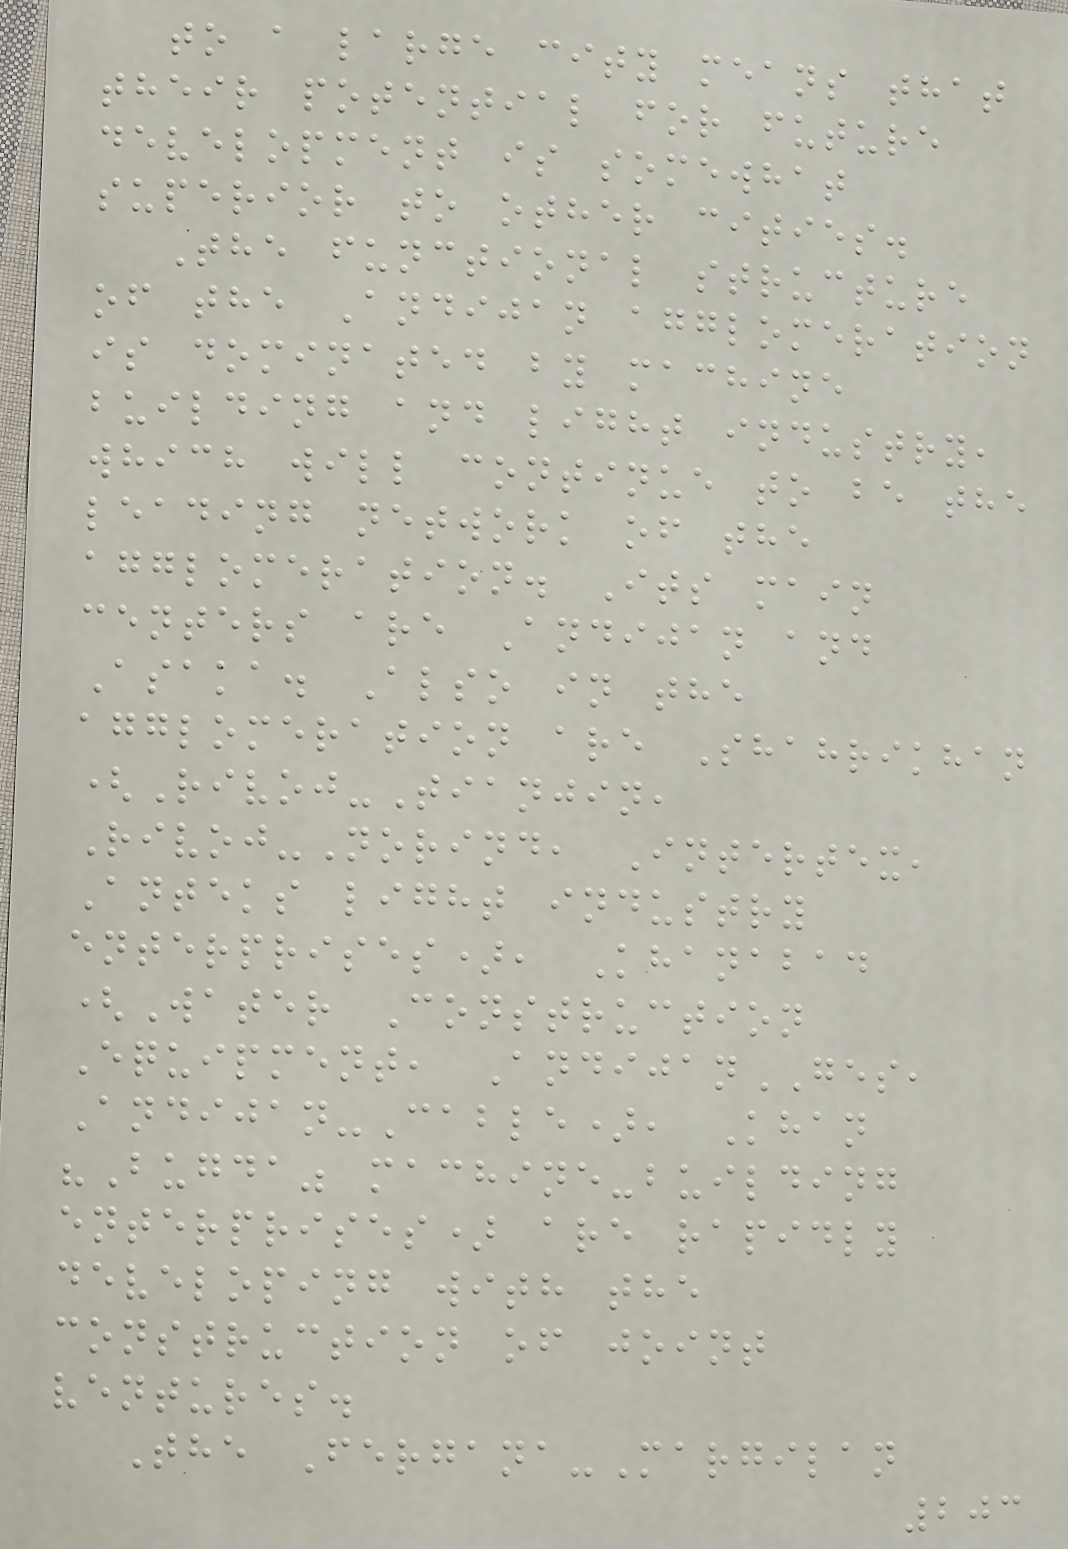to a large city means that
their potential for future
development is somewhat
superior to other cities.
The functional structure
of the Andijan agglomeration
is dominated by machine
building and light industry,
which will continue to be the
leading network of the
agglomeration. Its main
centers are Andijan and
Asaka. Also in the
agglomeration are Shahrikhan
(Rivoj-Tianjin,
Rivoj-Norind, Intertex,
Anteks light industry
enterprises), Khanabad
(Water Construction
Equipment, AndijanGES,
Andijan-Cable), Khan
"Bugda" machine-building
enterprises) are rapidly
developing with the
construction of joint
ventures.
The Fergana-Margilan
203
